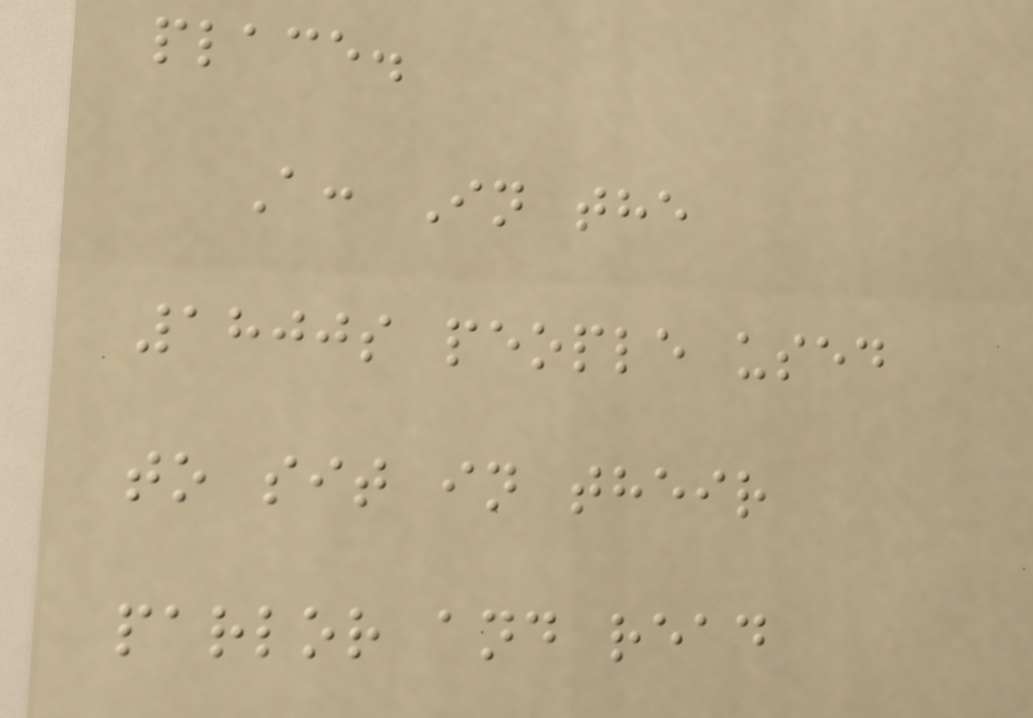place.
A: In the
1800s people used
to sit in their
parlor and read
